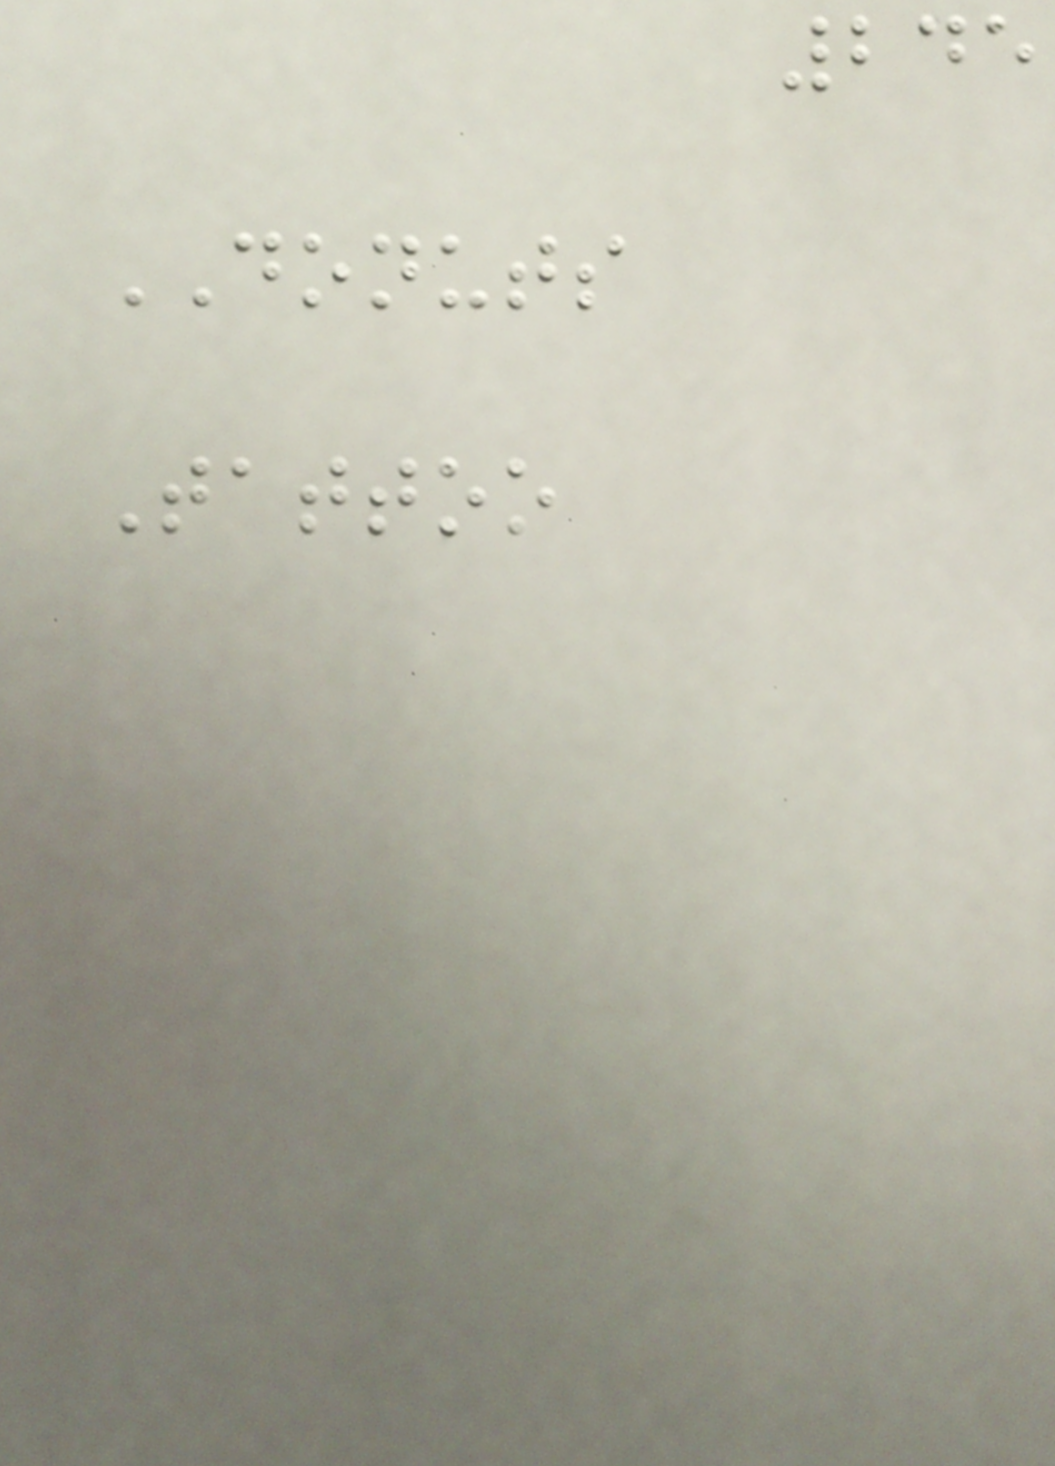245
DONUTS
Tattoo
